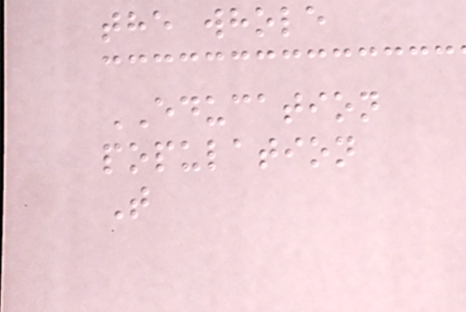the whole
EDUCATION
population
T
